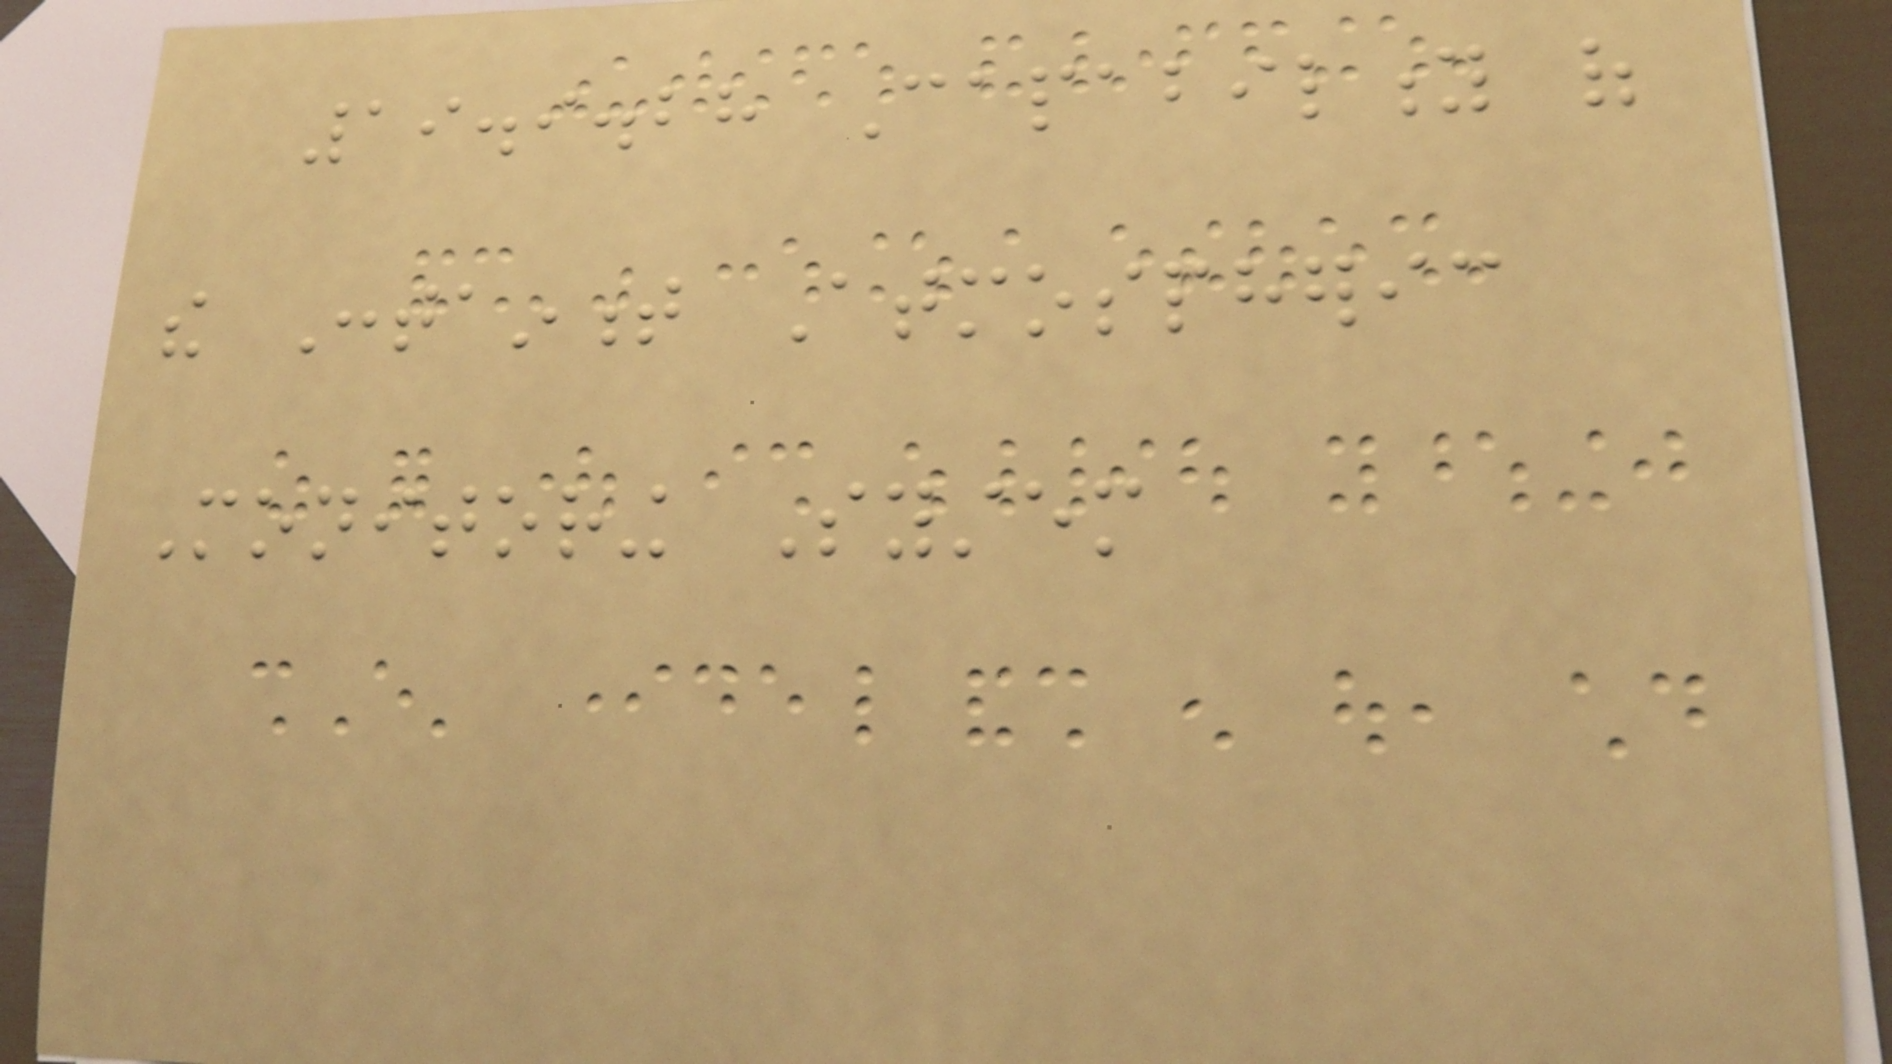19.9.28 Capability of
the Containment Atmospheric
Monitoring System
